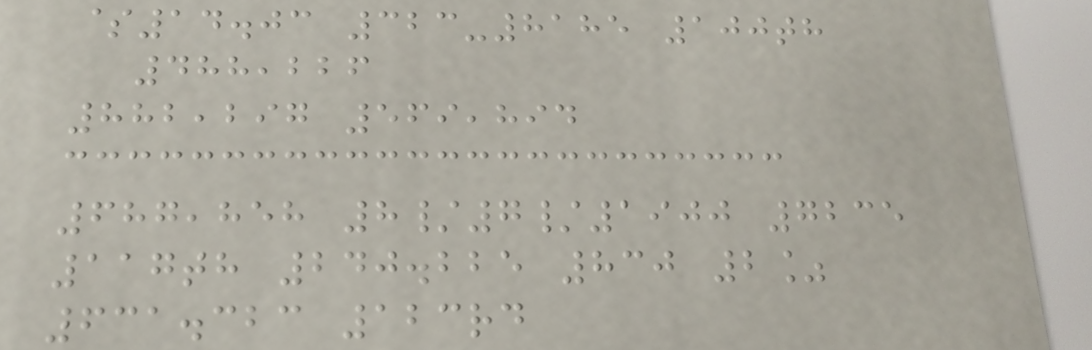$14.03 323-8185 100th
488,226
882,297 569,894
687,858 8/7/1900 7235
117th 240.225 830 2%
631.323 123rd
